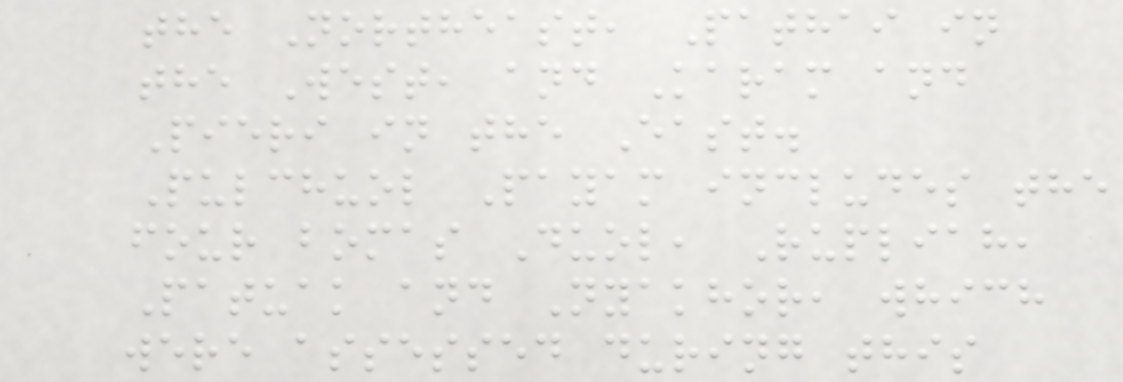the Northeast, Pathai in
the West, and Karam and
Pieri in the East.
Pulchuol Payam includes the
four bomas Duol, Rupliah,
Patuak and Nyakhor, which
were assessed during this
